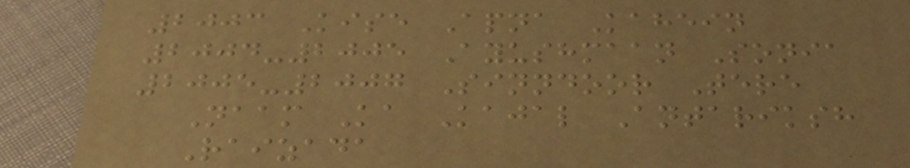2003 Kise Apna Kahein
2004-2005 Ayushmaan Sonia
2005-2007 Sinndoor Tere
Naam Ka Kajal Antariksh
Raizada
